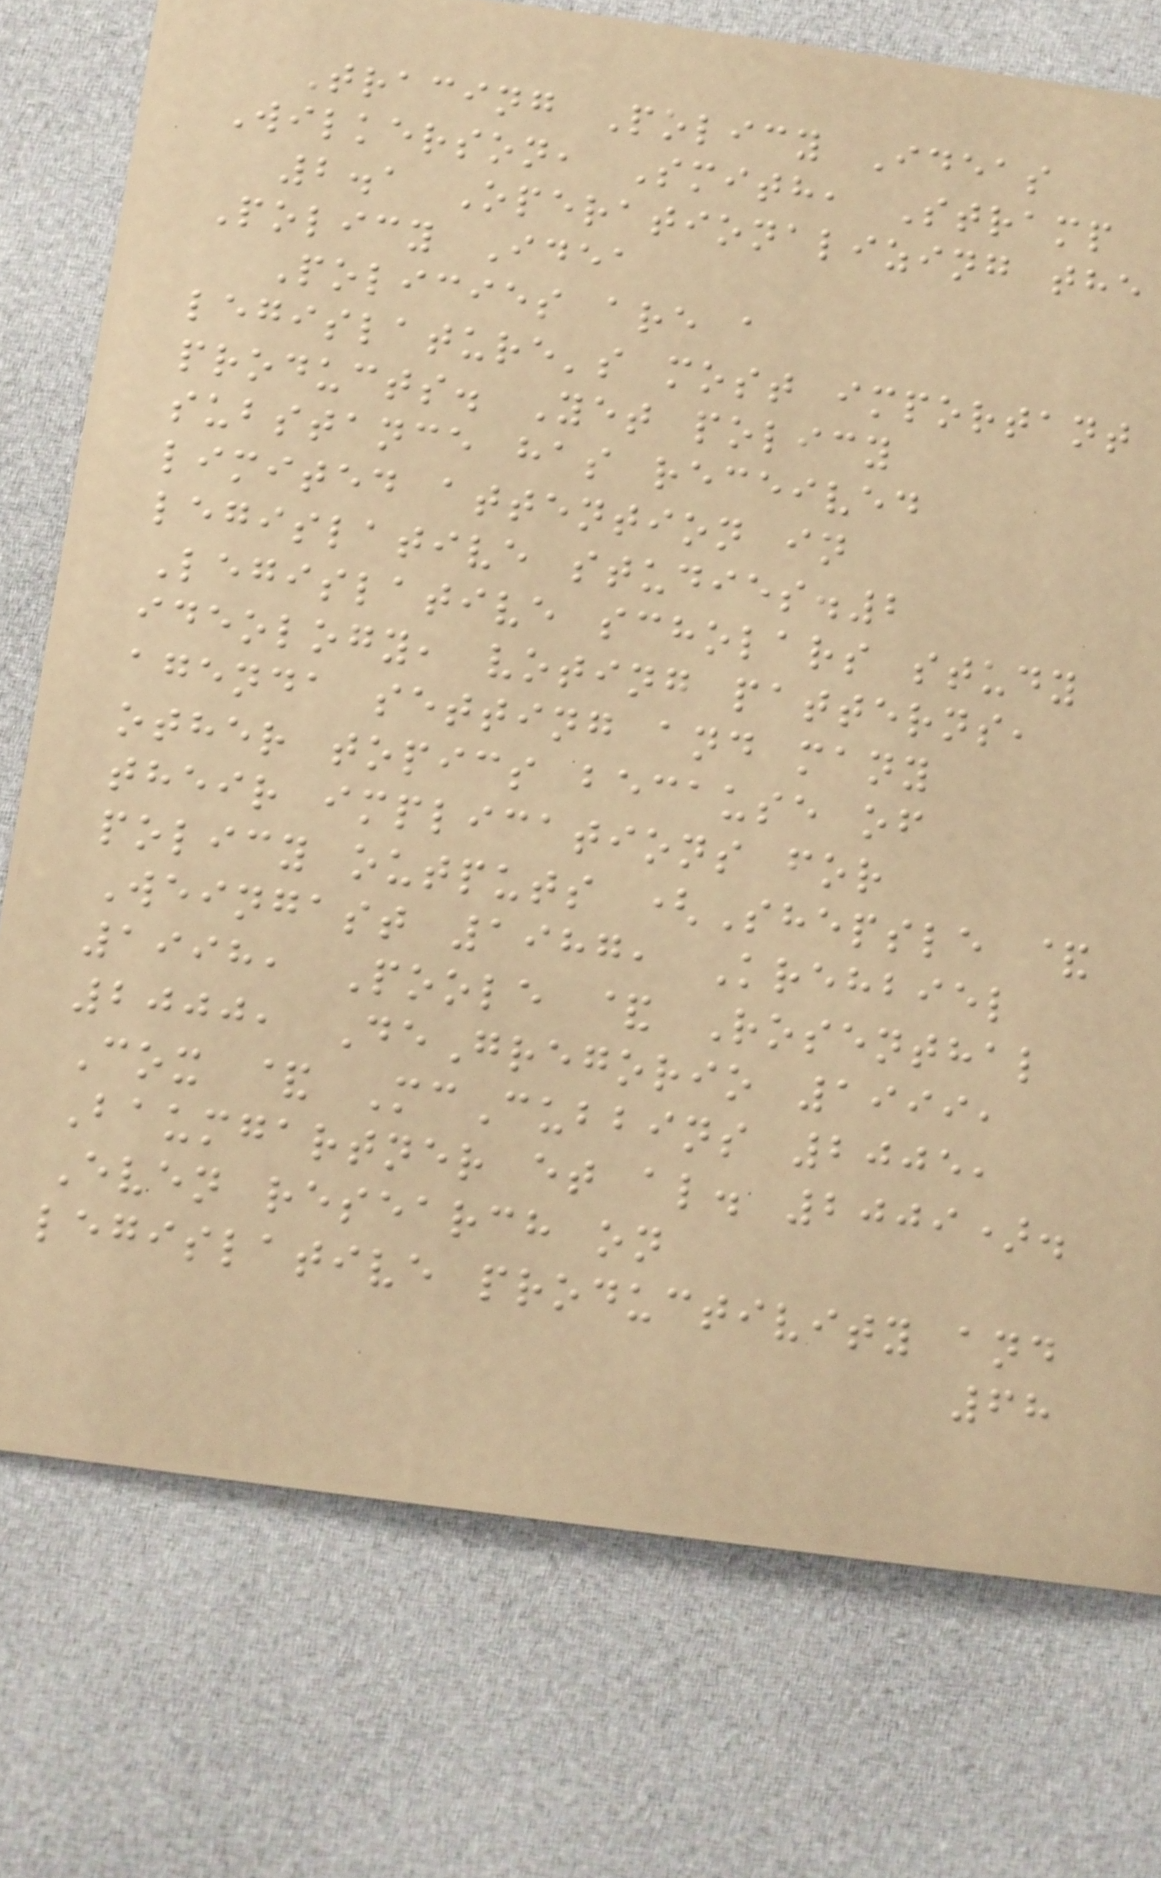Tracing Policy Ideas
Wilkerson, Smith, Stramp
2.1 Operationalizing the
Policy Idea
Policies are a
legislature's most important
products. Yet policy
substance has received
limited attention in
legislative studies.2
Legislative scholars study
ideology, voting patterns,
agenda setting and many
other topics because of
their implications for
policy outputs (Shepsle &
Weingast 1987, Krehbiel
1998, Poole & Rosenthal
2000, DeGregorio 1999,
Cox & McCubbins 2005,
Baumgartner et al. 2009).
Even research on
legislative productivity and
68
